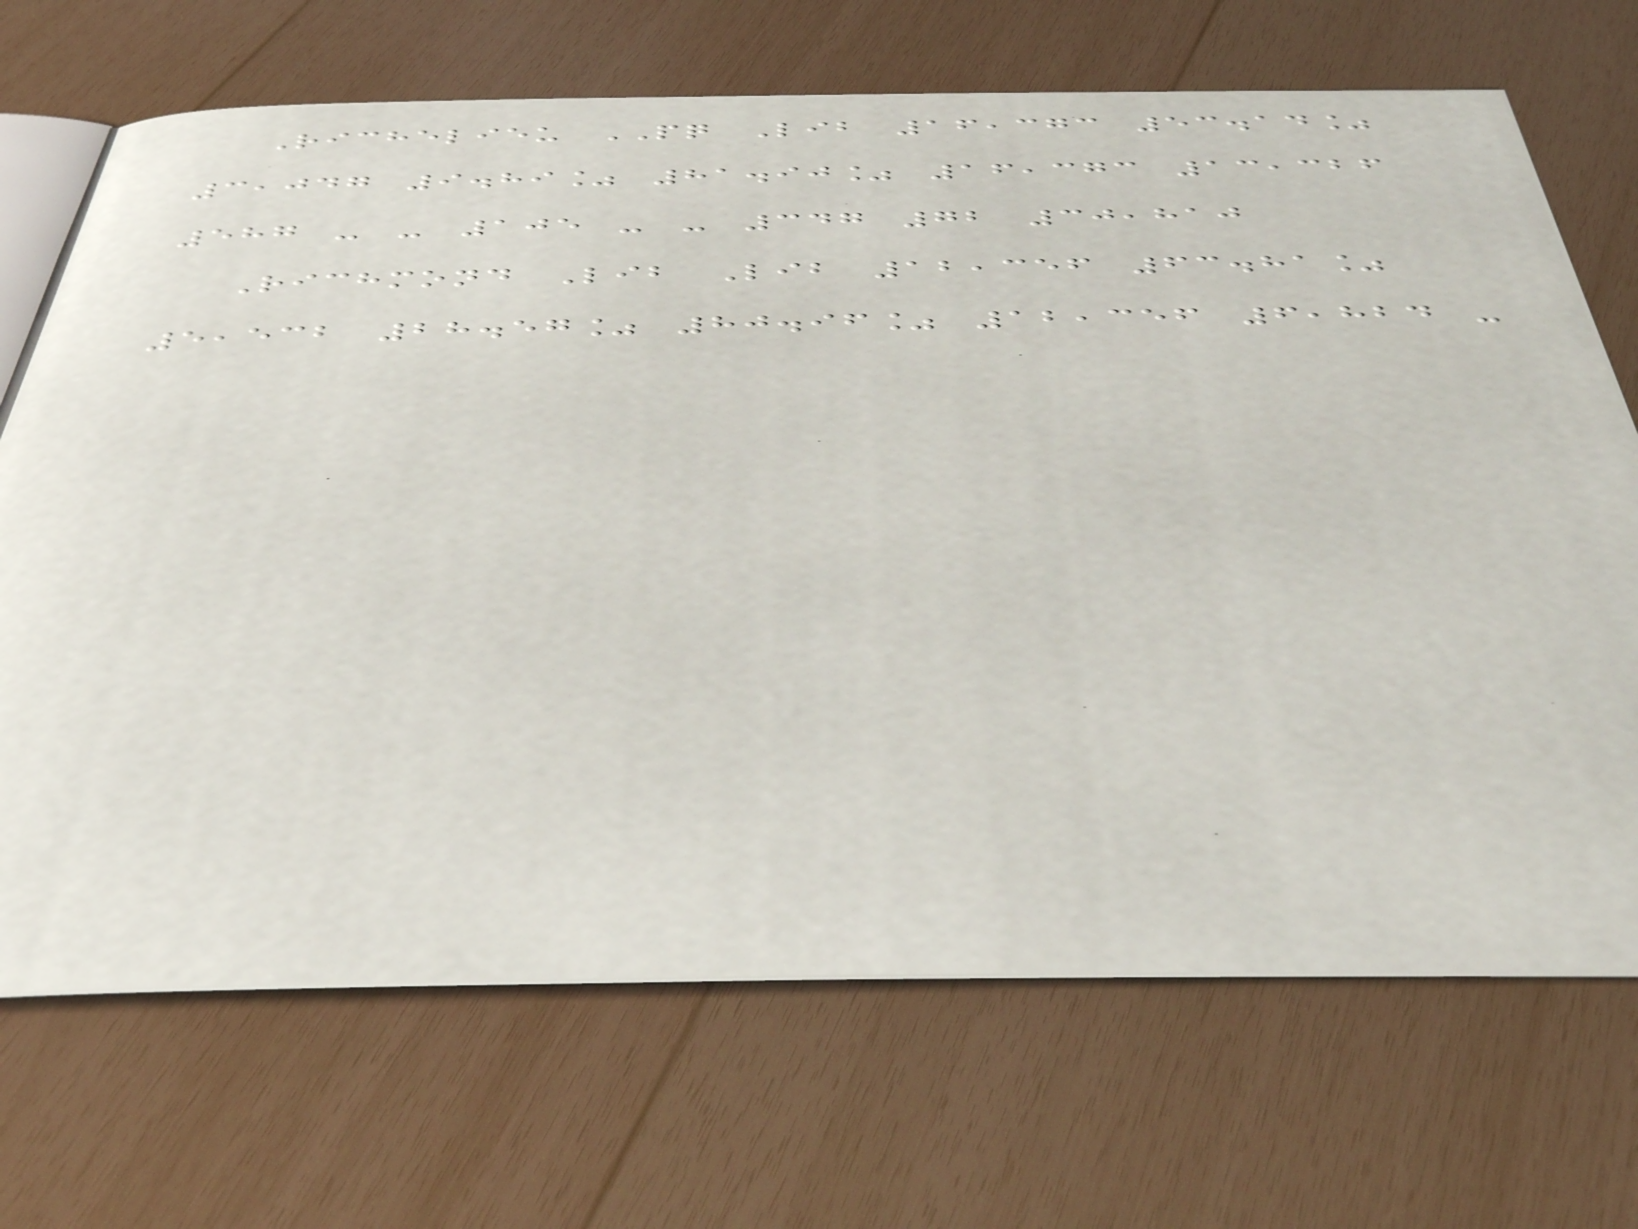Richelieu PQ Lib 16,373 53.14%
3,047 9.89% 81.90% 16,373 13,326
587 - - 105 - - 347 72 30,810
Richmond Lib Lib 12,356 63.81%
5,532 28.57% 80.96% 12,356 6,824 -
